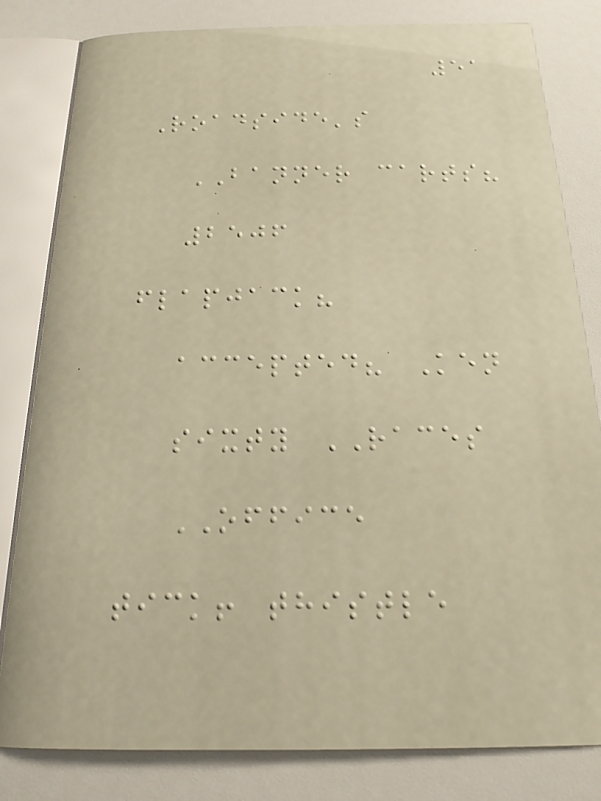51
Roadside's
BANNER carts?
2506
flapjack?
accepted? Ken
sixty RACES
OFFICE
tick! thistle
